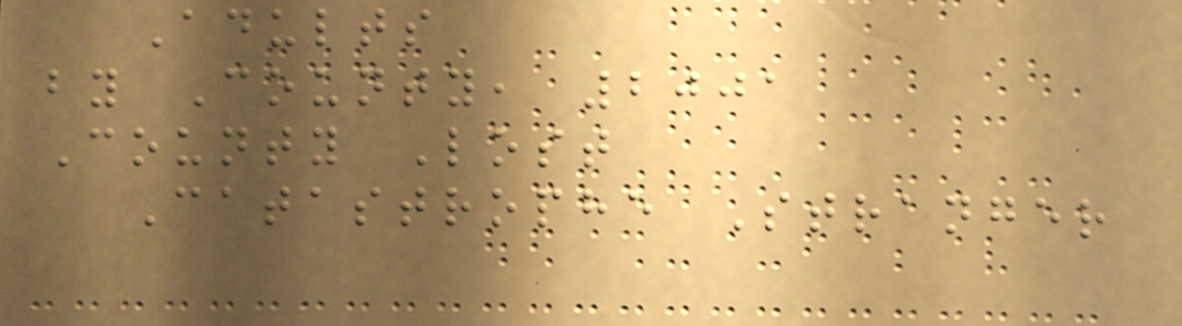Adults
by County, 2001
County Lost
Catastrophe Stranger
